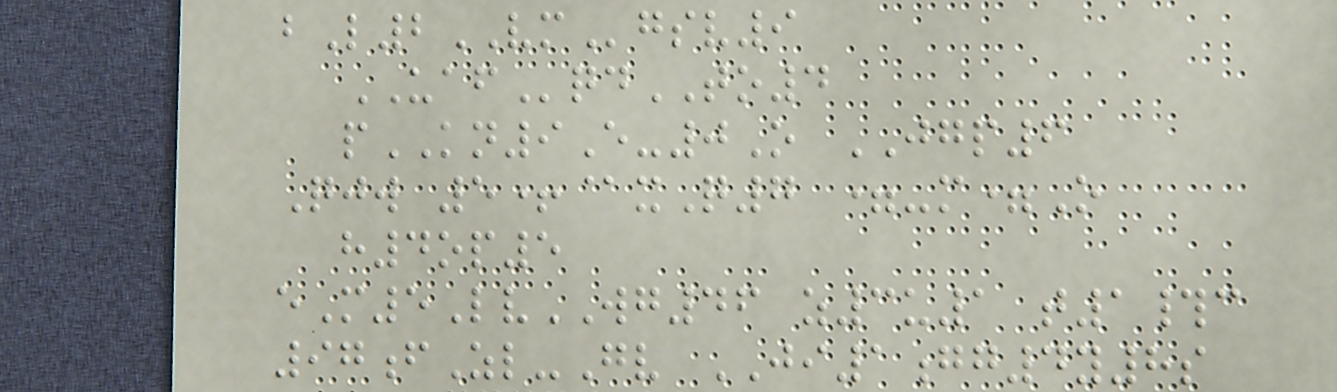bL2VMgsv9
UAFqdTO4
pKN9E-0O JGP6
Qjw 5+@xQ7 =-m=O
h4op5
eM5LvWG46 z3u1 t1#c
97fZl-Gv JI1gg4y8s
